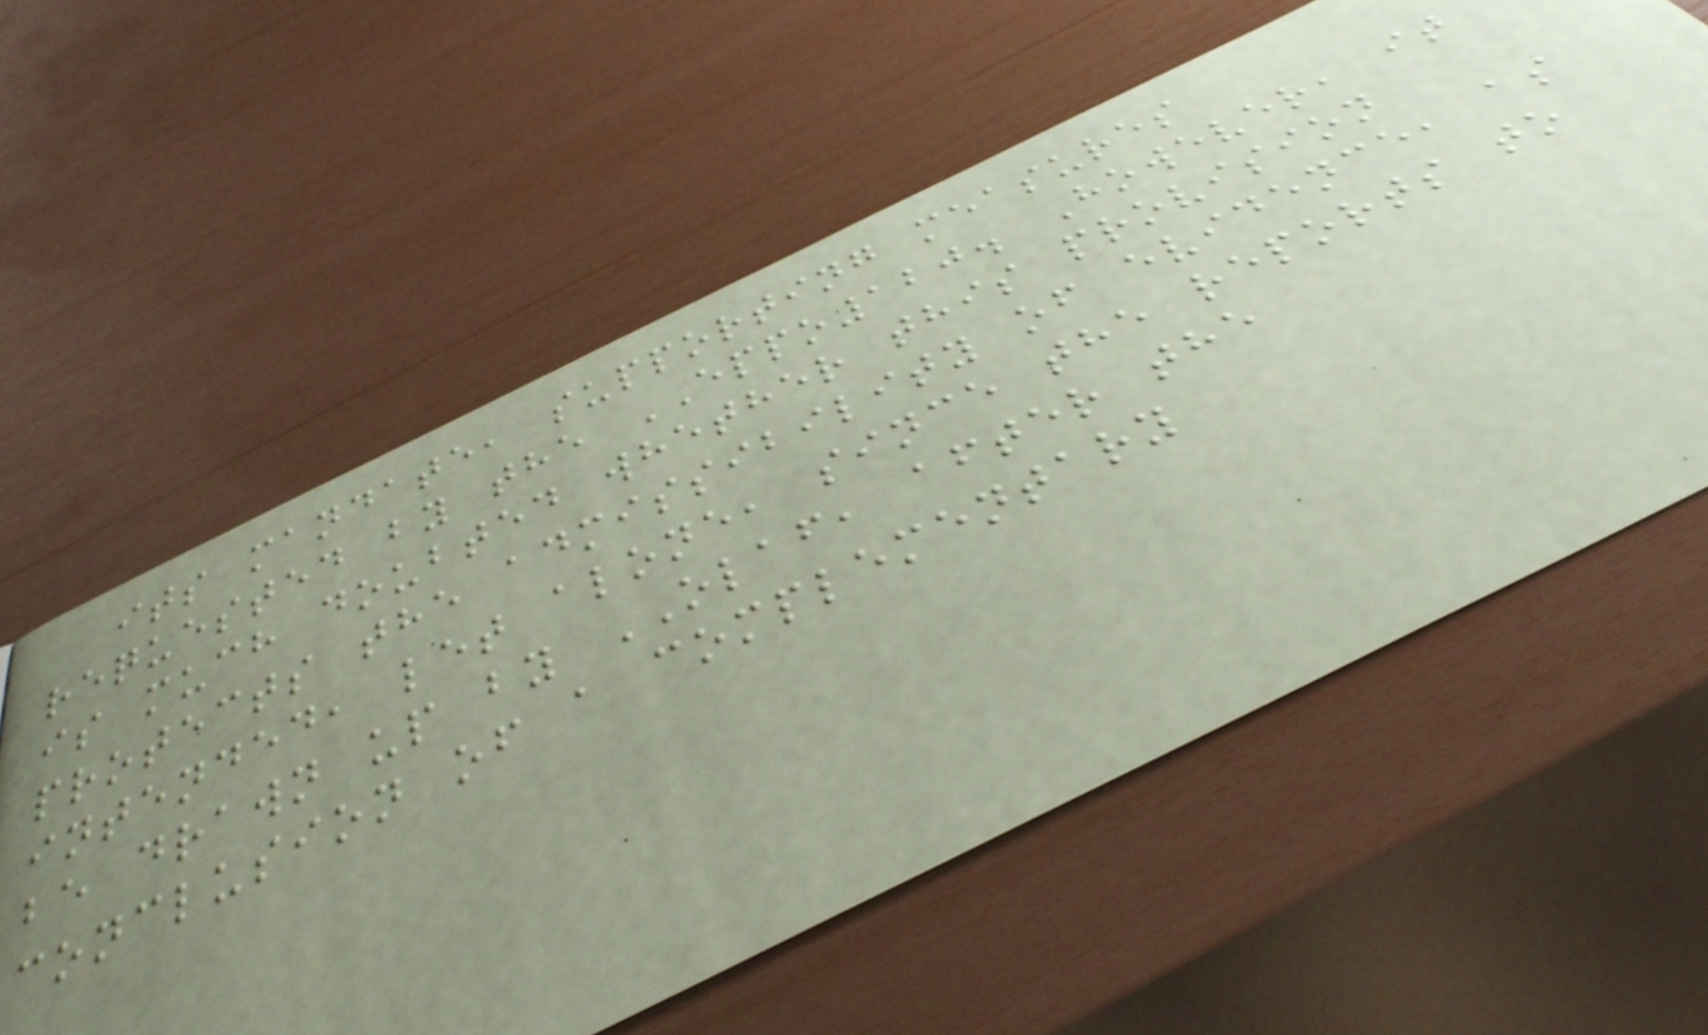its mandate, supporting measures
requested by the EPPO120. However, it
is much doubted whether this provision
protects the admissibility of evidence, as
intended, let alone, since the reports to
be drawn up by OLAF, after the
conclusion of a complementary
